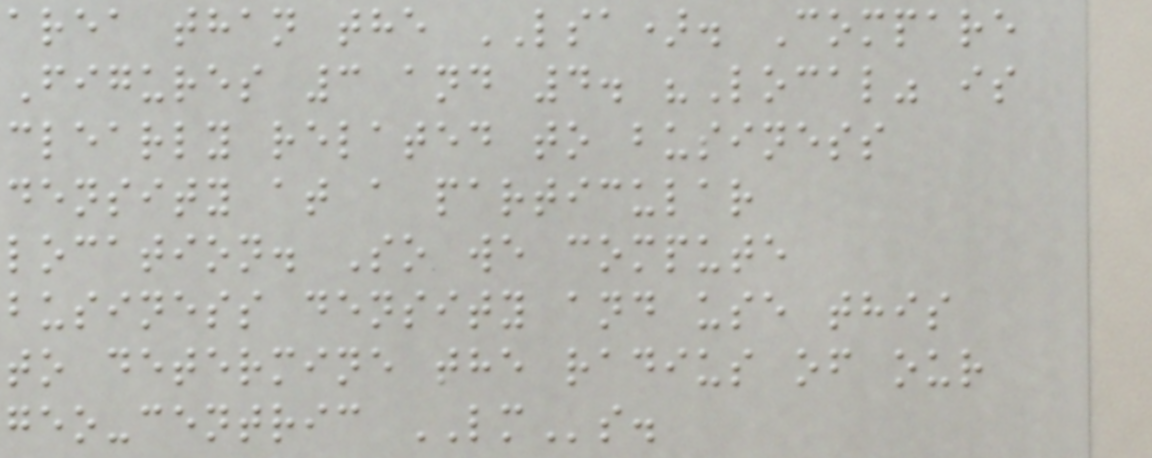area than the LSA). Compare
Figures 3 and 4. "Local" is
clearly related to business
density at a particular
location. So we compute
business density and use this
to determine the radius of our
geo-centric LMs.
